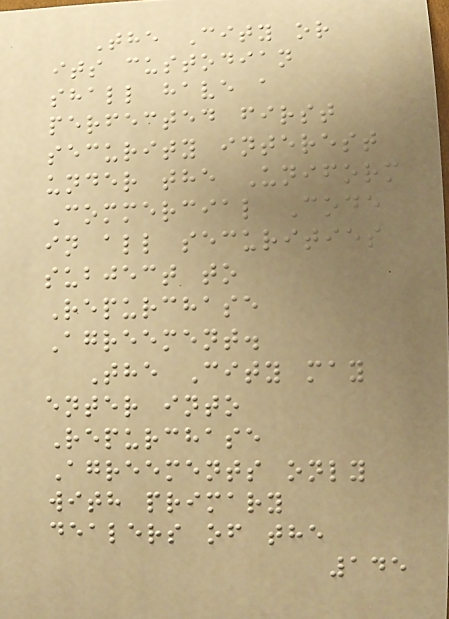The City or
its custodian
shall have a
perfected first
security interest
under the Uniform
Commercial Code
in all securities
subject to
Repurchase
Agreement.
The City may
enter into
Repurchase
Agreements only
with primary
dealers of the
145
